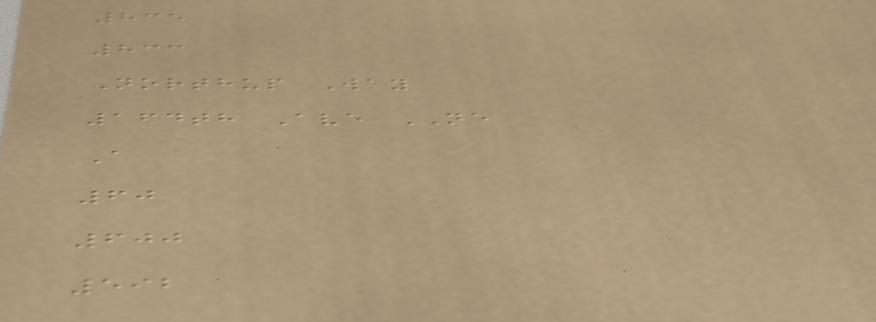835
833
Northup Way
164th Ave NE
A
60
600
592
